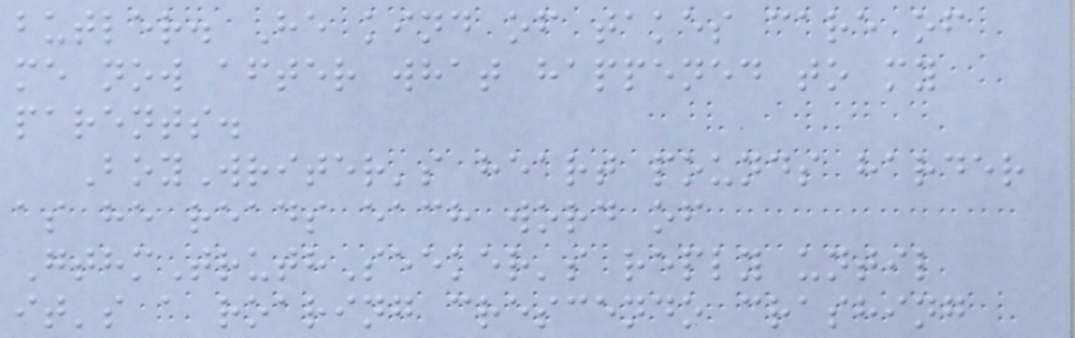butler. He kind of takes care of
me now after what happened to my
parents.
BoyWriter's heart pounds harder
as he reads each word of
GthmTruthSeeker's reply until
it's a roaring crescendo crashing
